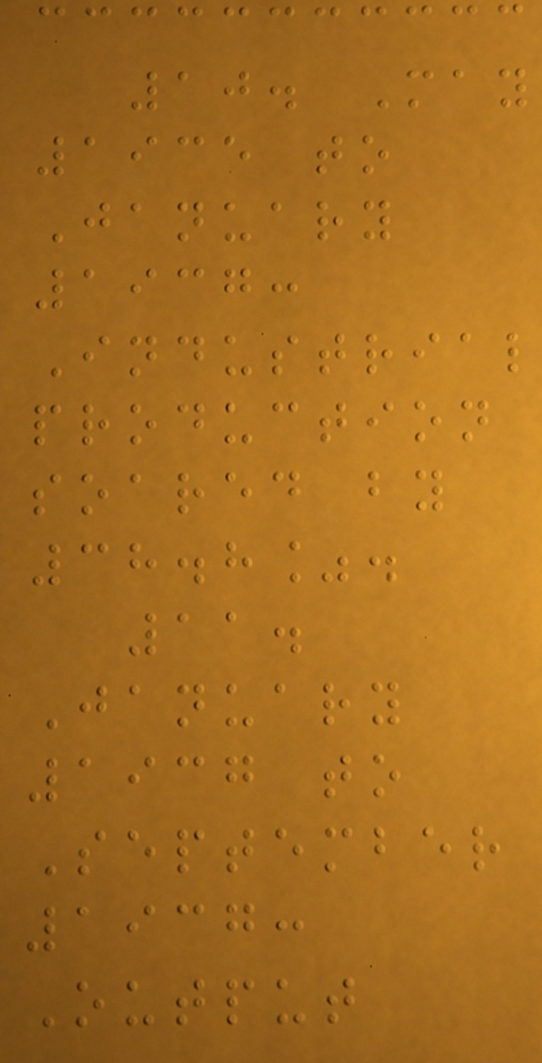10. May
1935 to
January
1937:
Industrial
production
soared by
38.8%.
11.
January
1937 to
September
1937:
Output
